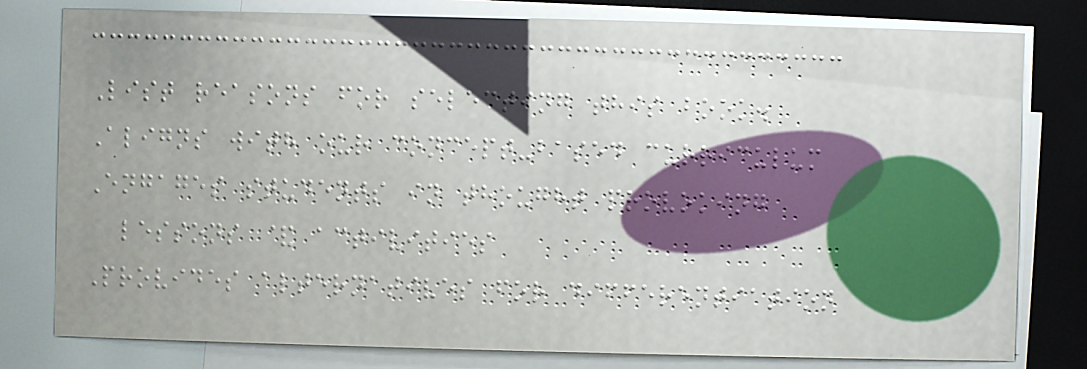List reasons for selecting this book.
Aligns with our concept-based curriculum
Engages students in thought provoking
lessons & activities
Provides alternatives for differentiation
